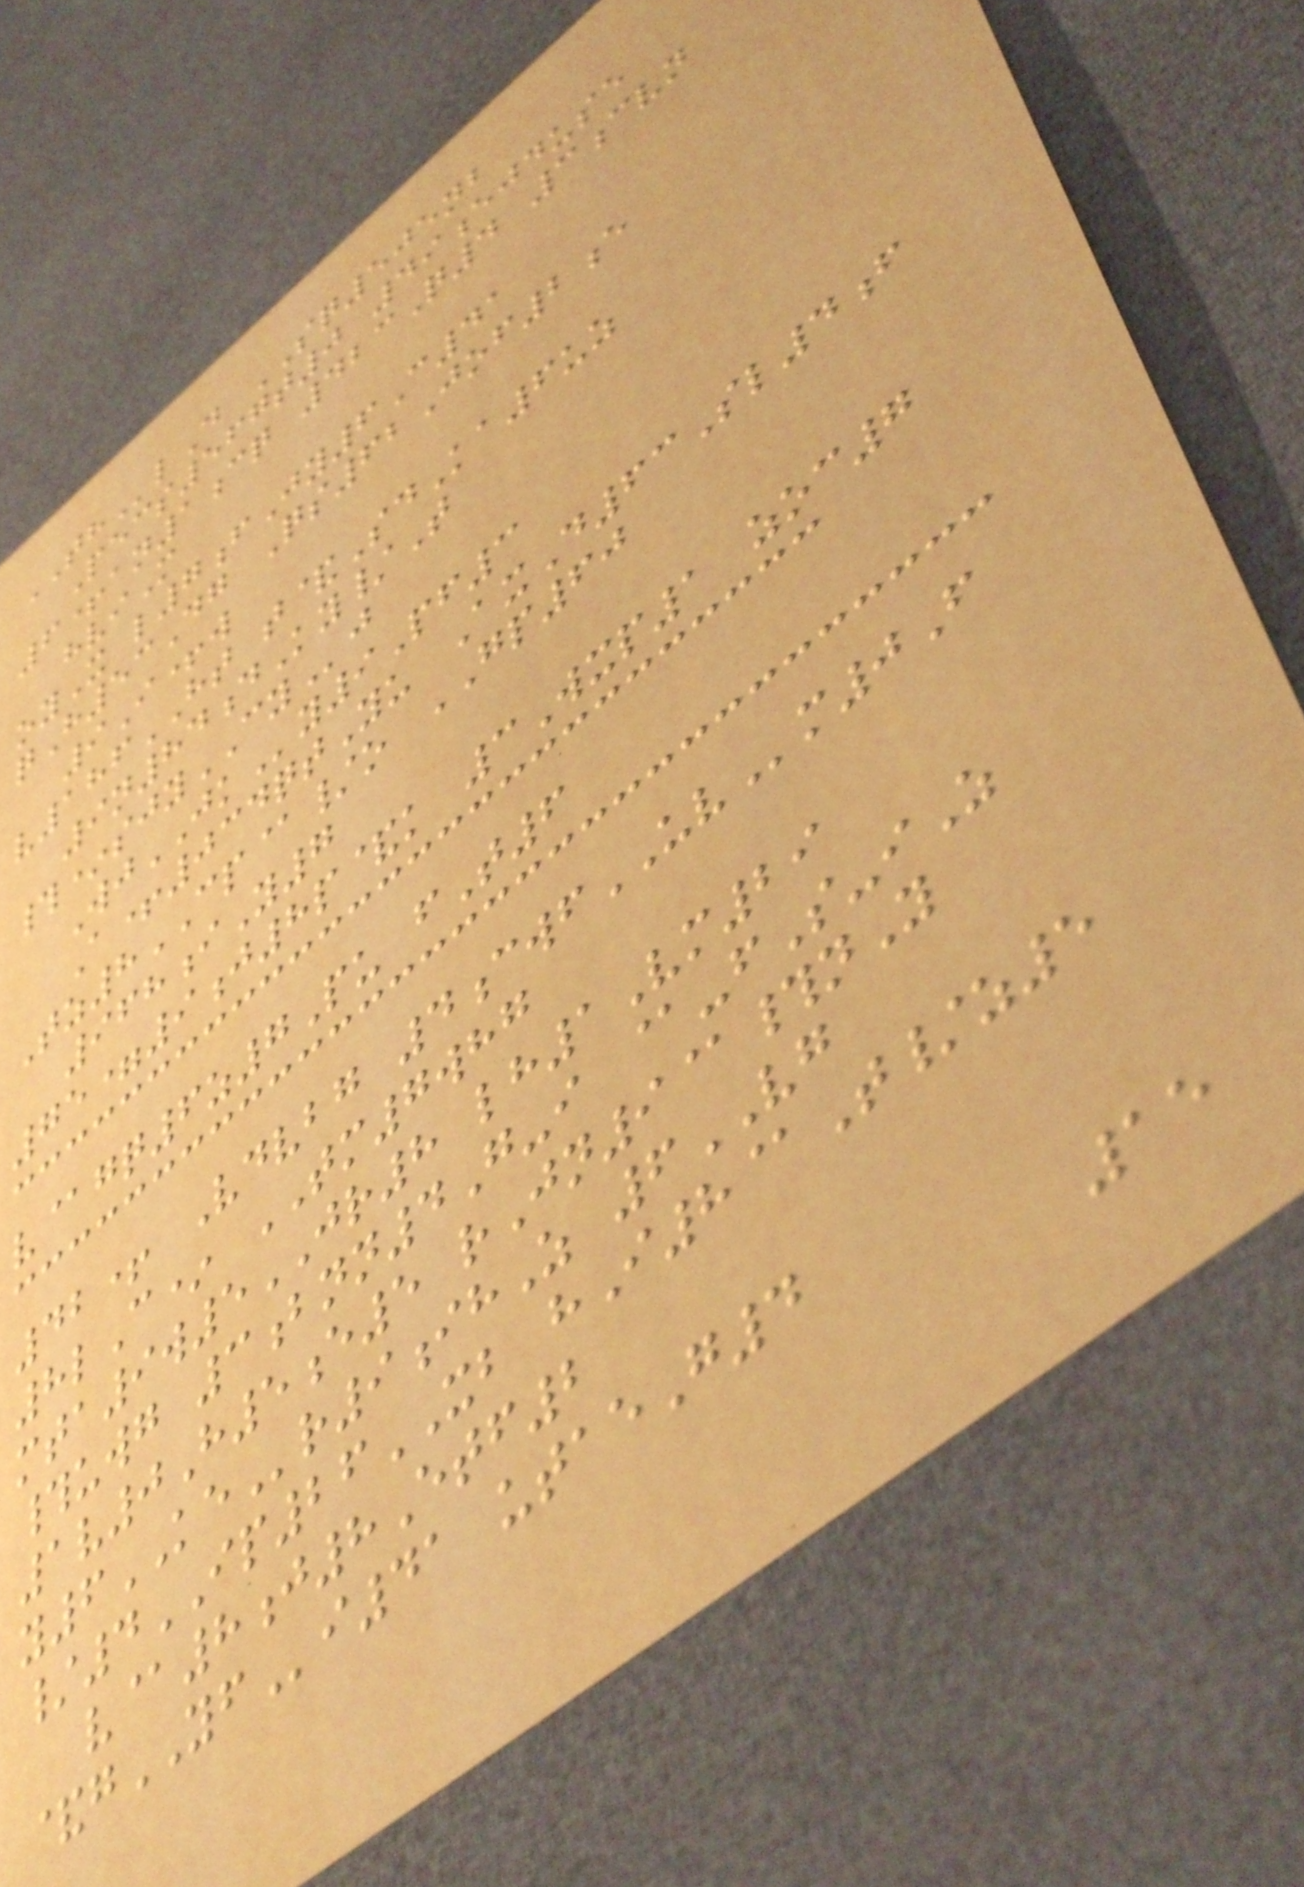THlD SQ505nb
Pecs567t0 49ejduse
6+an1cq 423Q4 3cvn
hviM
oyX l7fJy6C41
qH53Dg Qs62Jof2e
9I+w
v186HT t&SdKa6uz
9n84dKy/T
#*sjyCYj
WjJKy9Pf3
A+034qtYu AxD63Sl4f
Tz8CP@/o GP60
968iY7
75=9j8p&k 3Wxp1 zoc7
v@gq6z7Pu fT6
42+ Vdvbg 4cwfUVm0F
8lC* TM7whg
mta9w5JR8 lh1Vm29
#uwg 3bnn4G-i @-fS-iZ
1v0H5e5 rJn9@#nY
y6KEr9ihZ 6VG
/4IP26XB hI8@T/z5
v@8j8Etf2
&gYFi41 utaeG4
15
